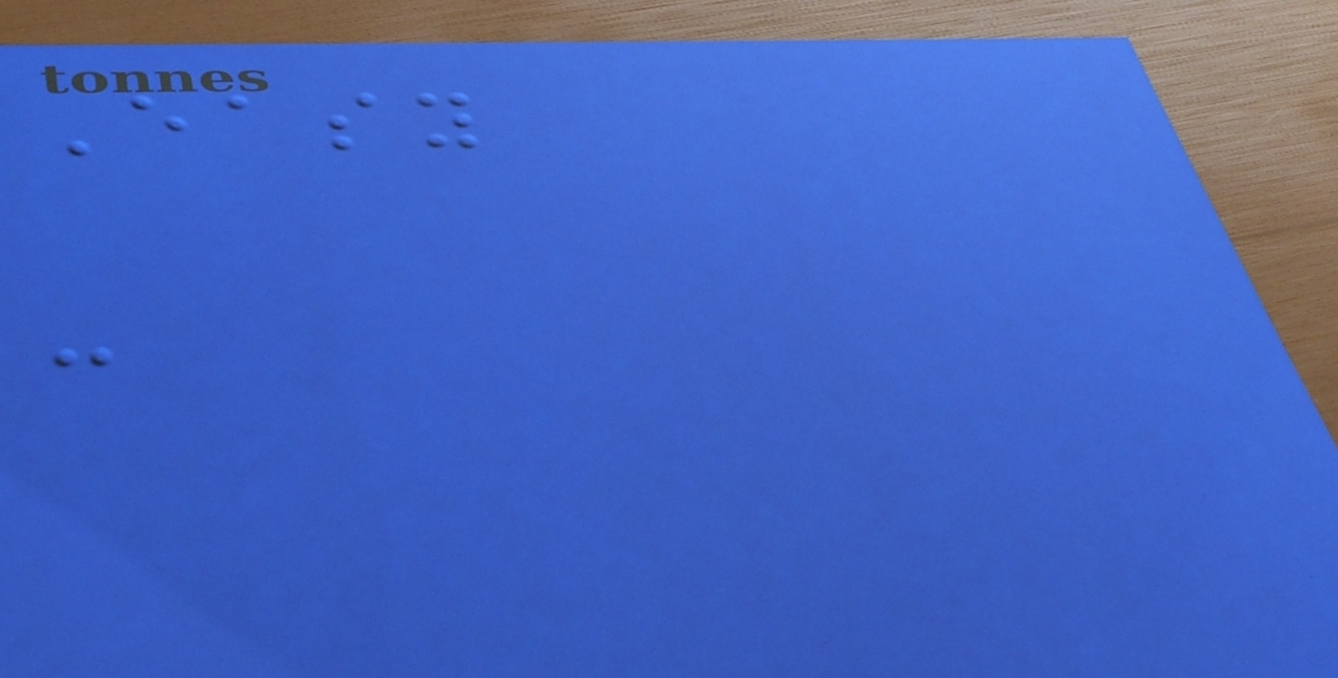Easy
-
